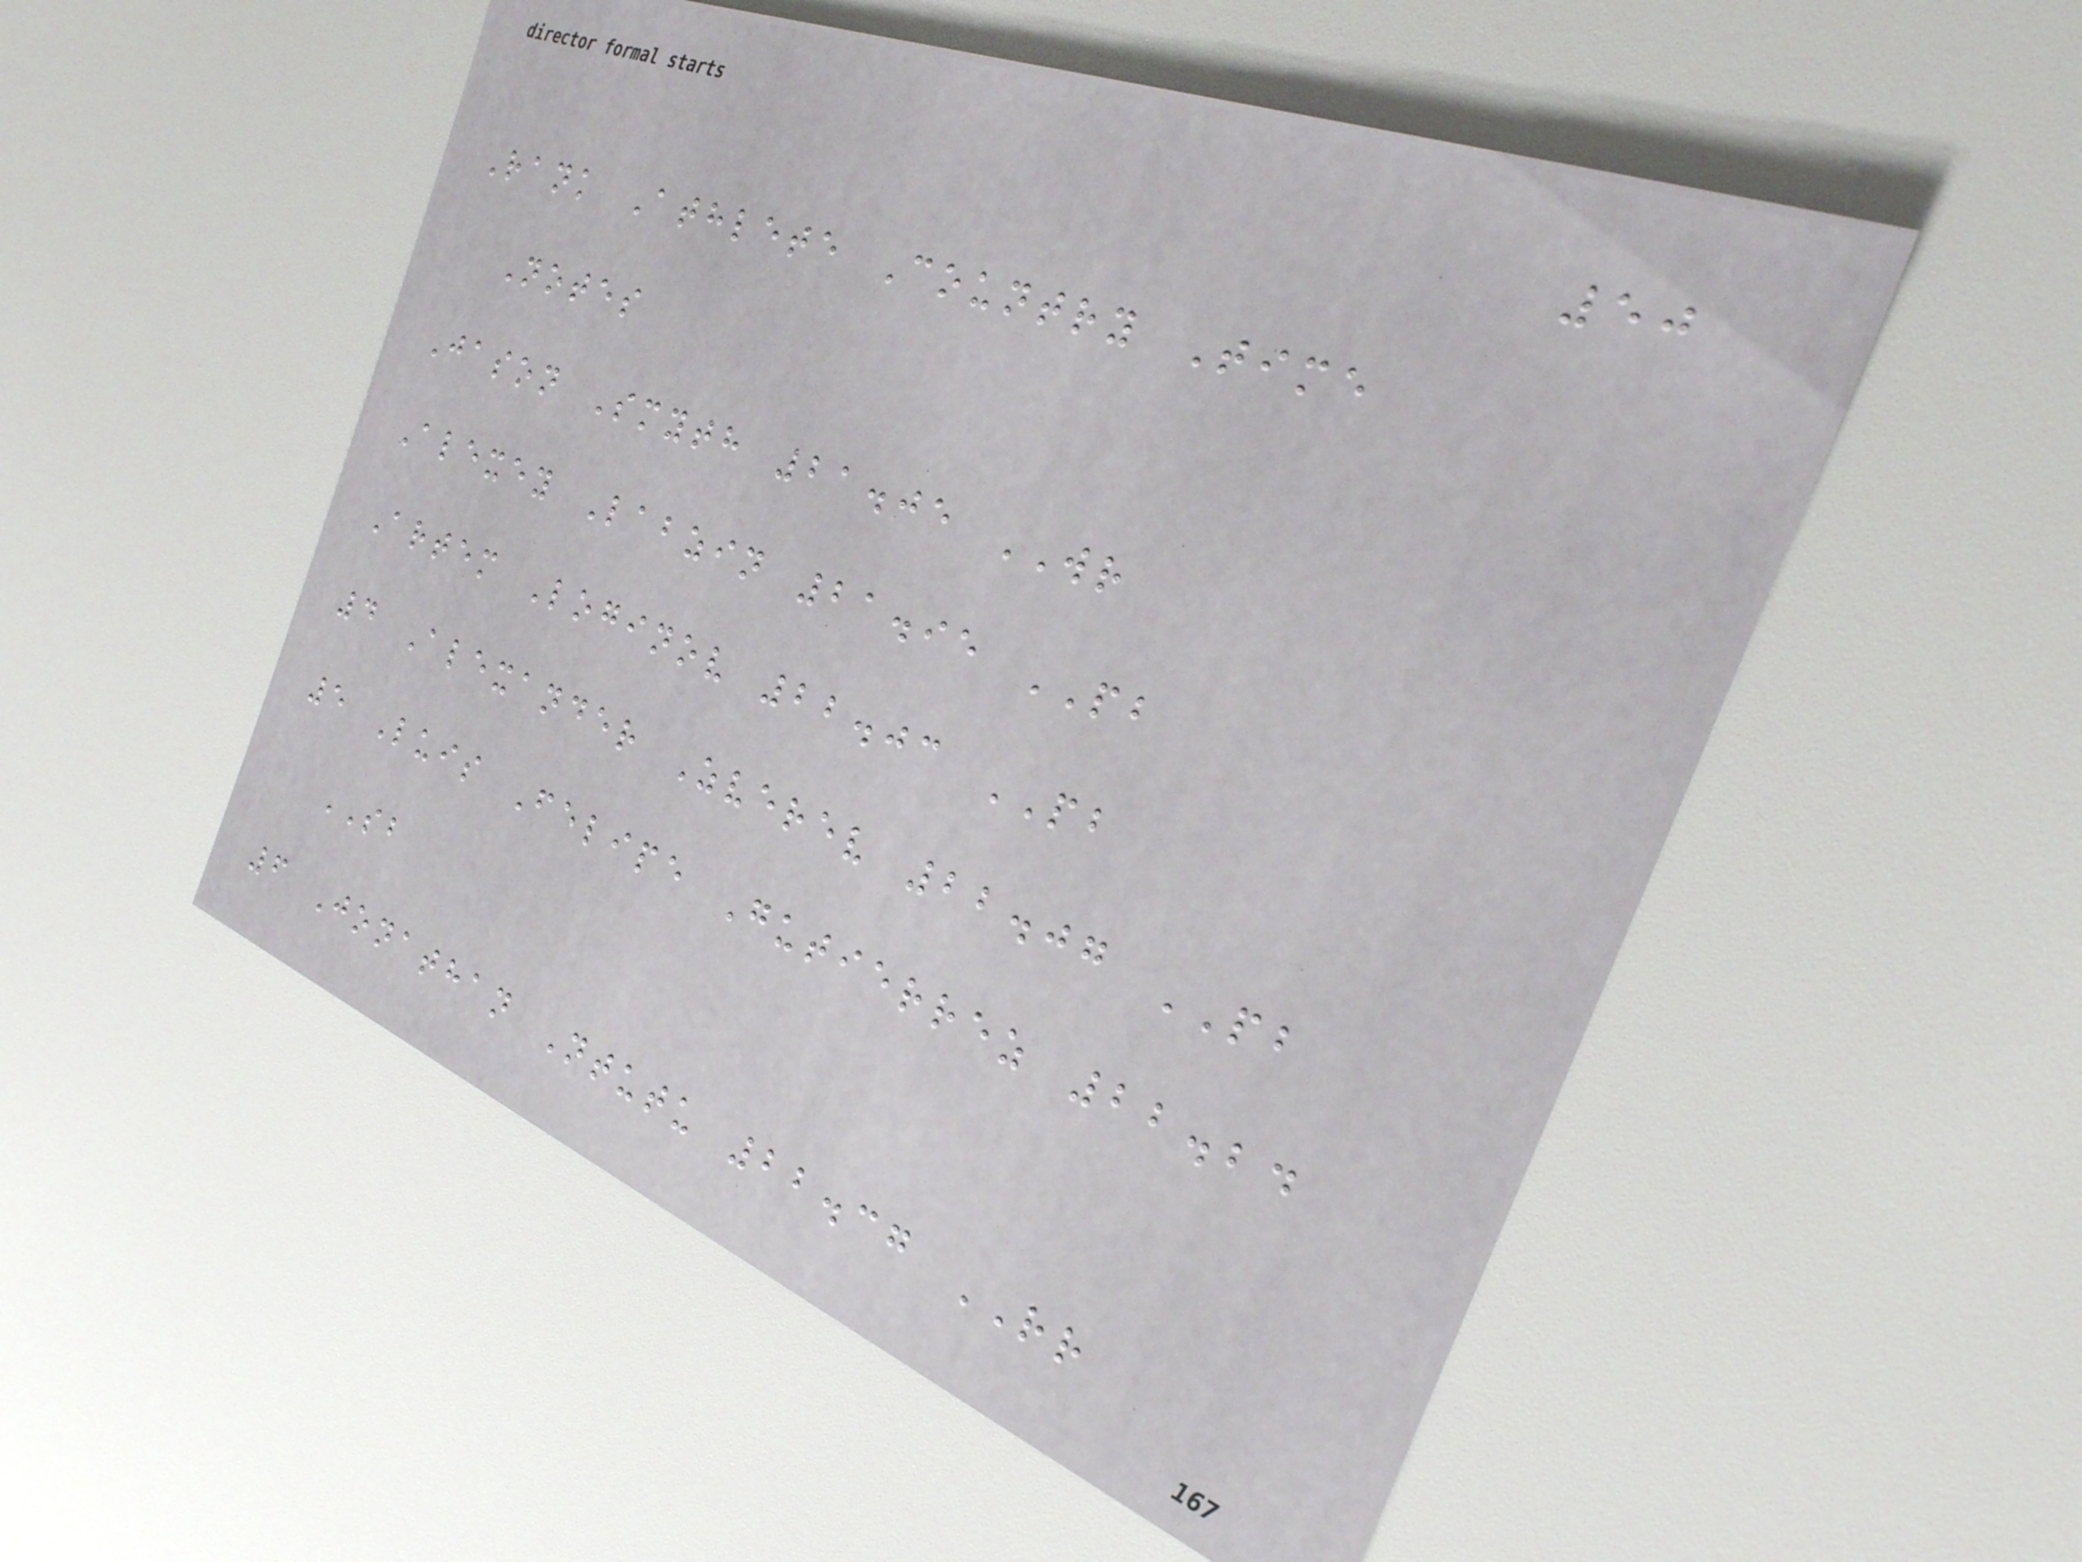50
Rank Athlete Country Time
Notes
Jason Smyth 21.05 WR
Alexey Labzin 21.95 PB
Artem Loginov 22.03 PB
4 Alexander Zverev 22.07 PB
5 Luis Felipe Gutierrez 22.24
SB
6 Jonathan Ntutu 22.37 RR
